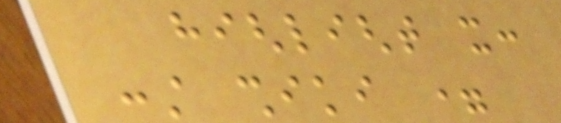highlight it:
const shiki =
